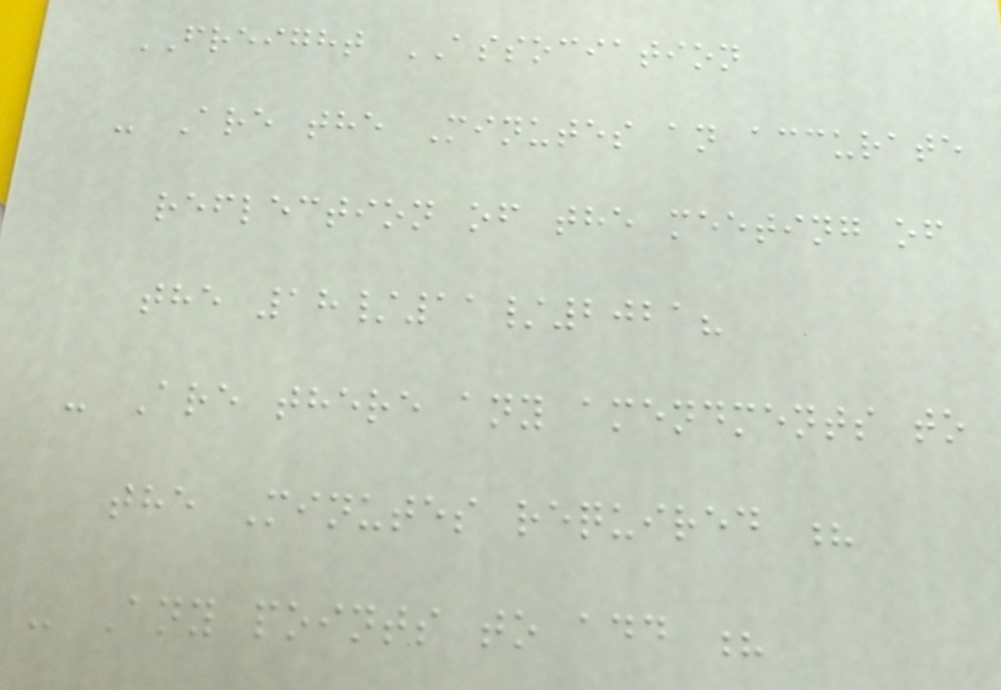FREIGHT ASSOCIATION
- Are the Minutes an accurate
reflection of the meeting of
the 18/11/2021?
- Are there any amendments to
the Minutes required ?
- Any points to add ?
